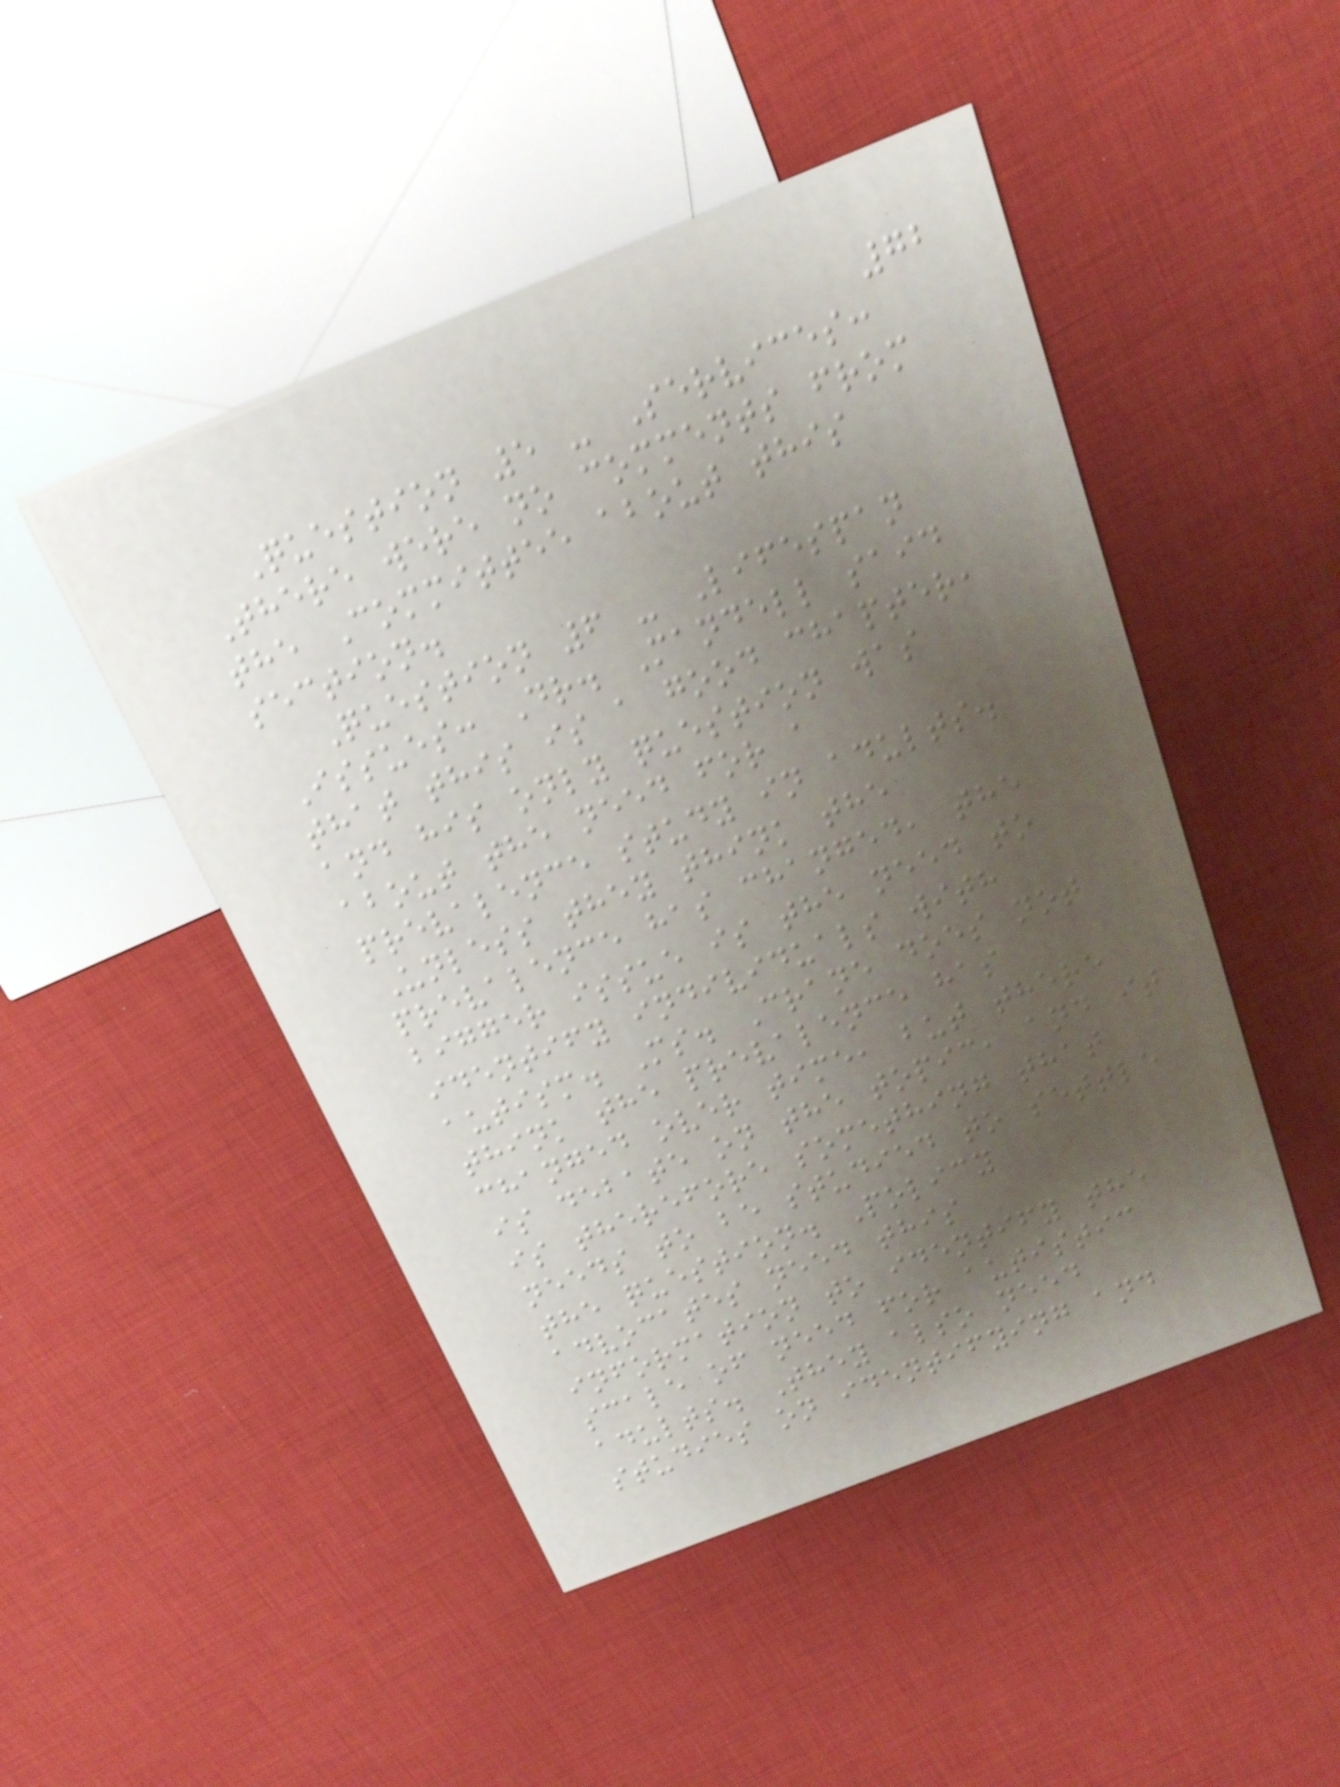72
Question 5 - Services:
There were no comments from
the Committee about this
section.
Question 6 - Lifespan
Issues: Dr. Mandell said
that this is a good chapter,
and his only question was
about the need for a
prevalence study in adults.
Unless they think the
prevalence has changed, the
bigger issue is the need to
identify individuals with
autism. Ms. Crane does not
think the prevalence has
changed over time, but there
is debate on the topic, and it
is therefore something that
needs to be studied to settle
the question. Policy
advocates need this
information to identify the
scale of need for autistic
adults. They also need
studies on identifying and
